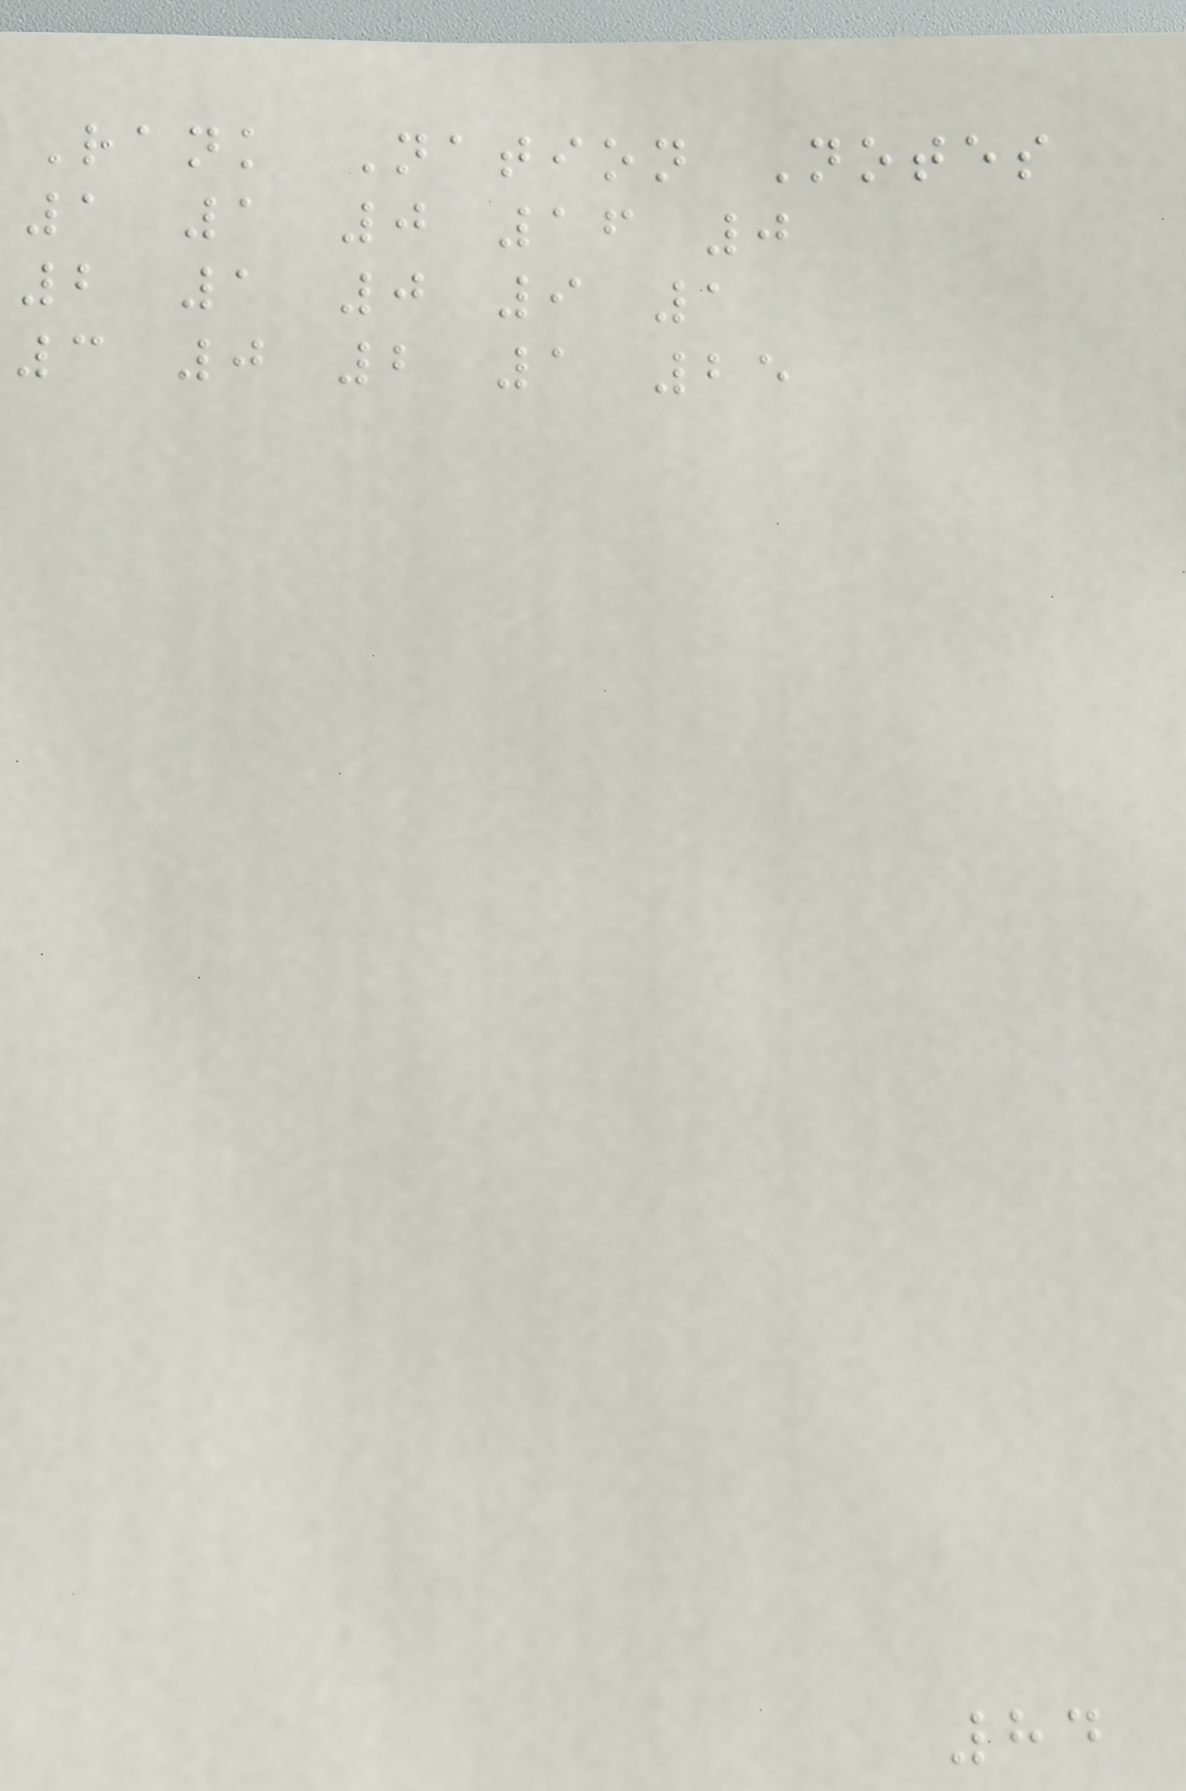Rank Nation Notes
1 1 0 16 0
2 1 0 9 1
3 0 2 1 25
84
